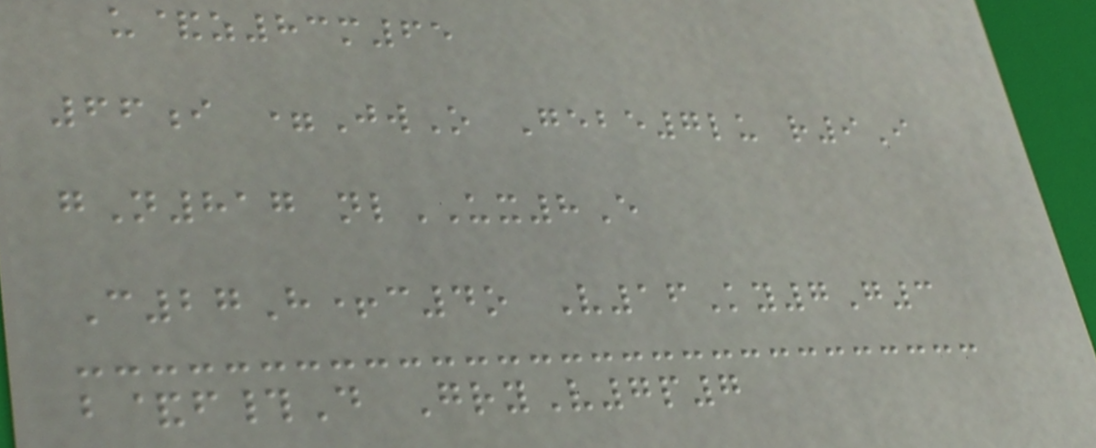u&z83m65
66i =JwO Gebe7lu r9I
gN817 nlUX8E
C27H+c4o V16Ky7G3
b&f#D GryV7p7
